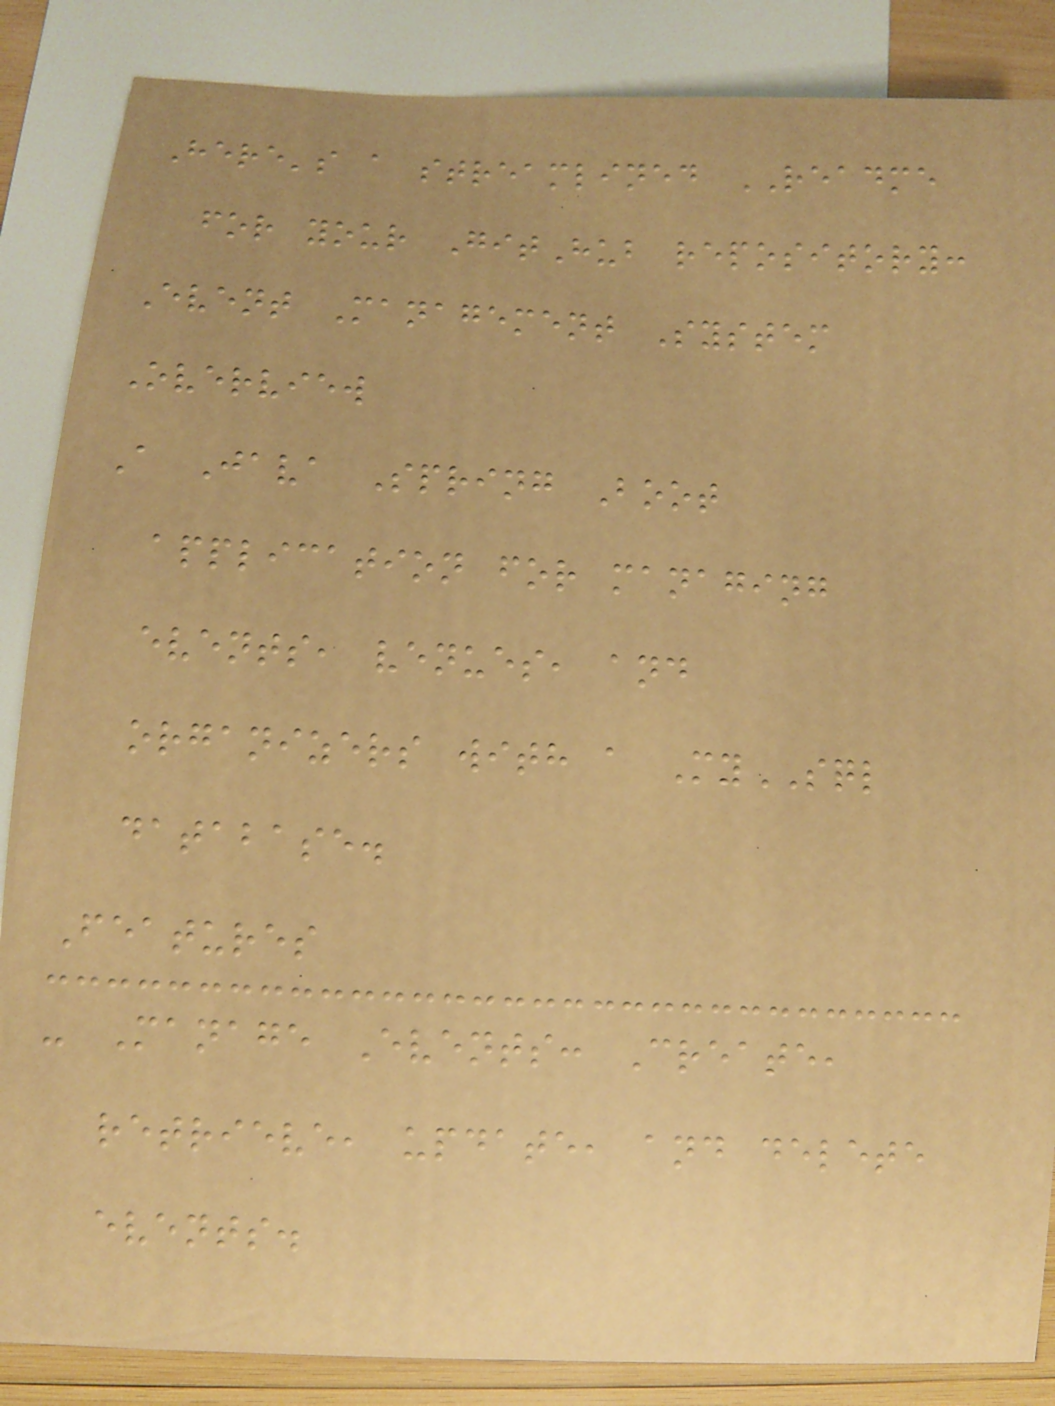Here's a streamlined README
for your GitHub repository:
Event Management System
Overview
A Java Spring Boot
application for managing
events, venues, and
organizers with a MySQL
database.
Features
- Manage Events: Create,
retrieve, update, and delete
events.
